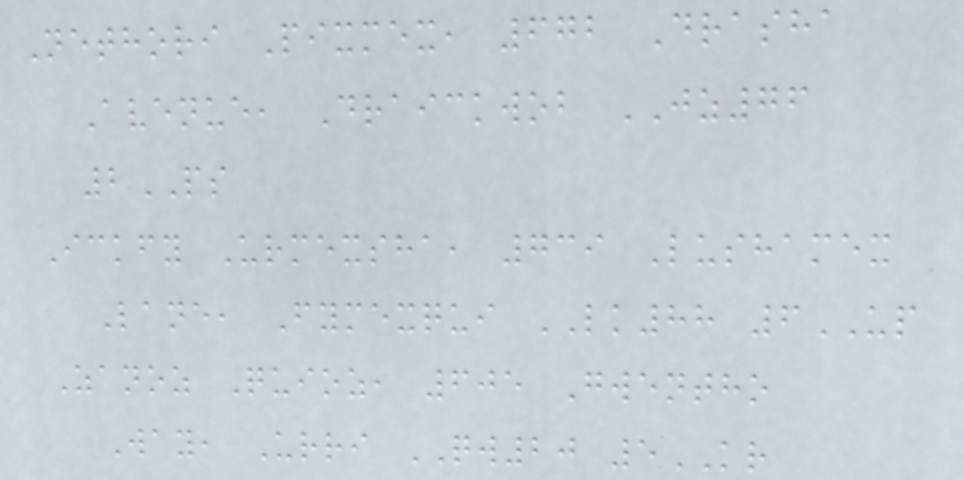Nethori Pixmex, 672 Drasha
Avenue, Draickwob JZ76
2PS
Ickfy Urmexsha, 739 Lushamex
Lane, Fymexqui LK88 6UP
Zanoz Quioz, 605 Gwentho
Way, Urri QW20 5KR
